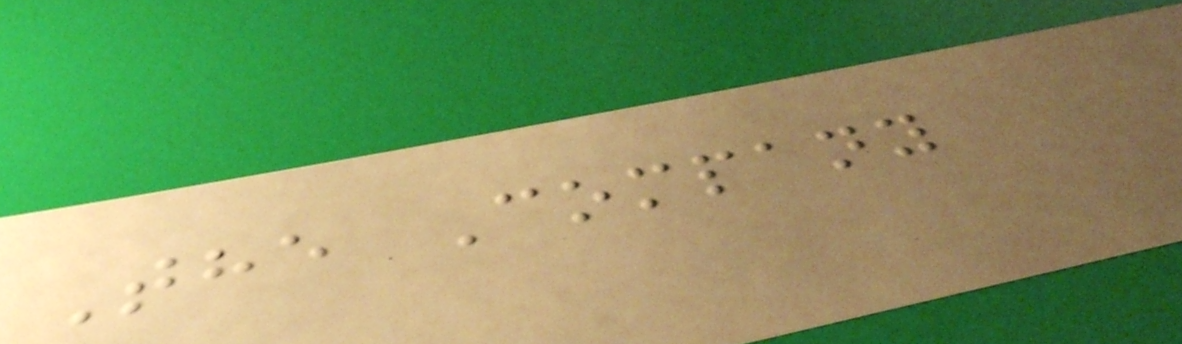The Company
